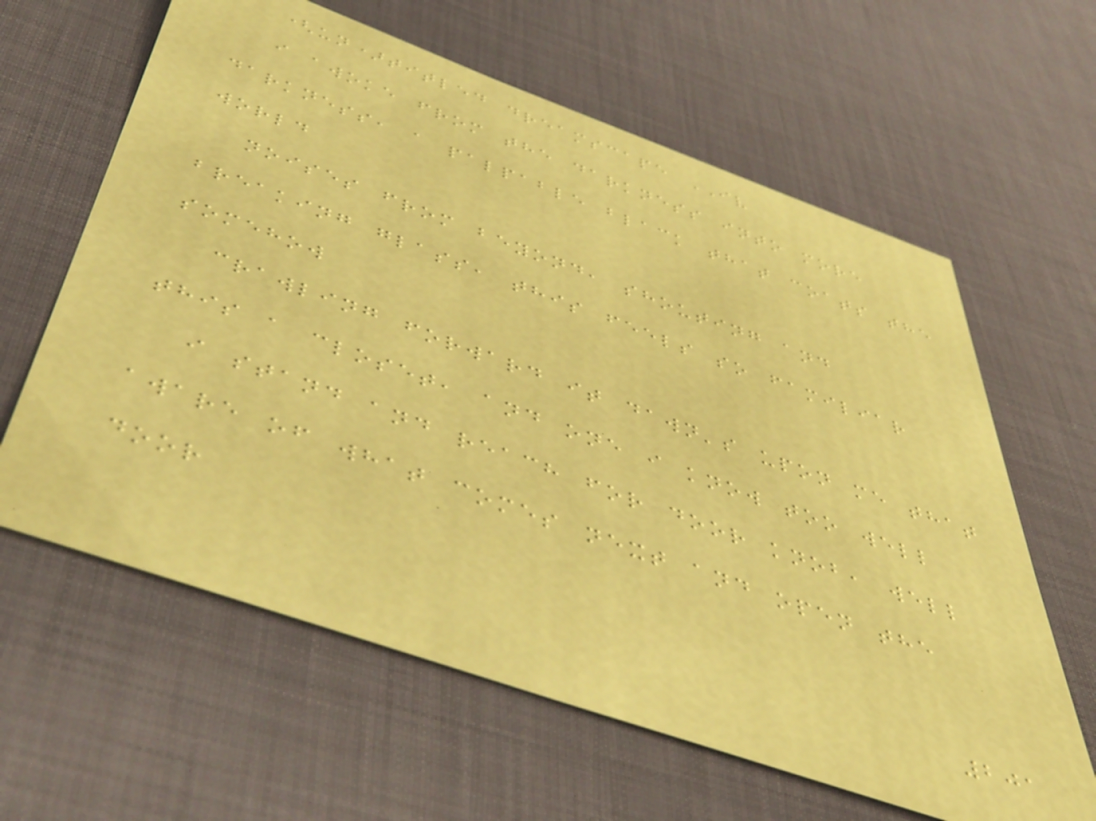(un)titled dreamscape IV
i awoke from the darkness into more
darkness, a palpable black that coats the
world
noises from beyond, shouting and
breaking glass, this feels so familiar
somehow
crawling forward it dawn's upon me that
this a closet, and one i know too well
i stand and reach for door knob, well
aware of what comes next and open the
door
201
